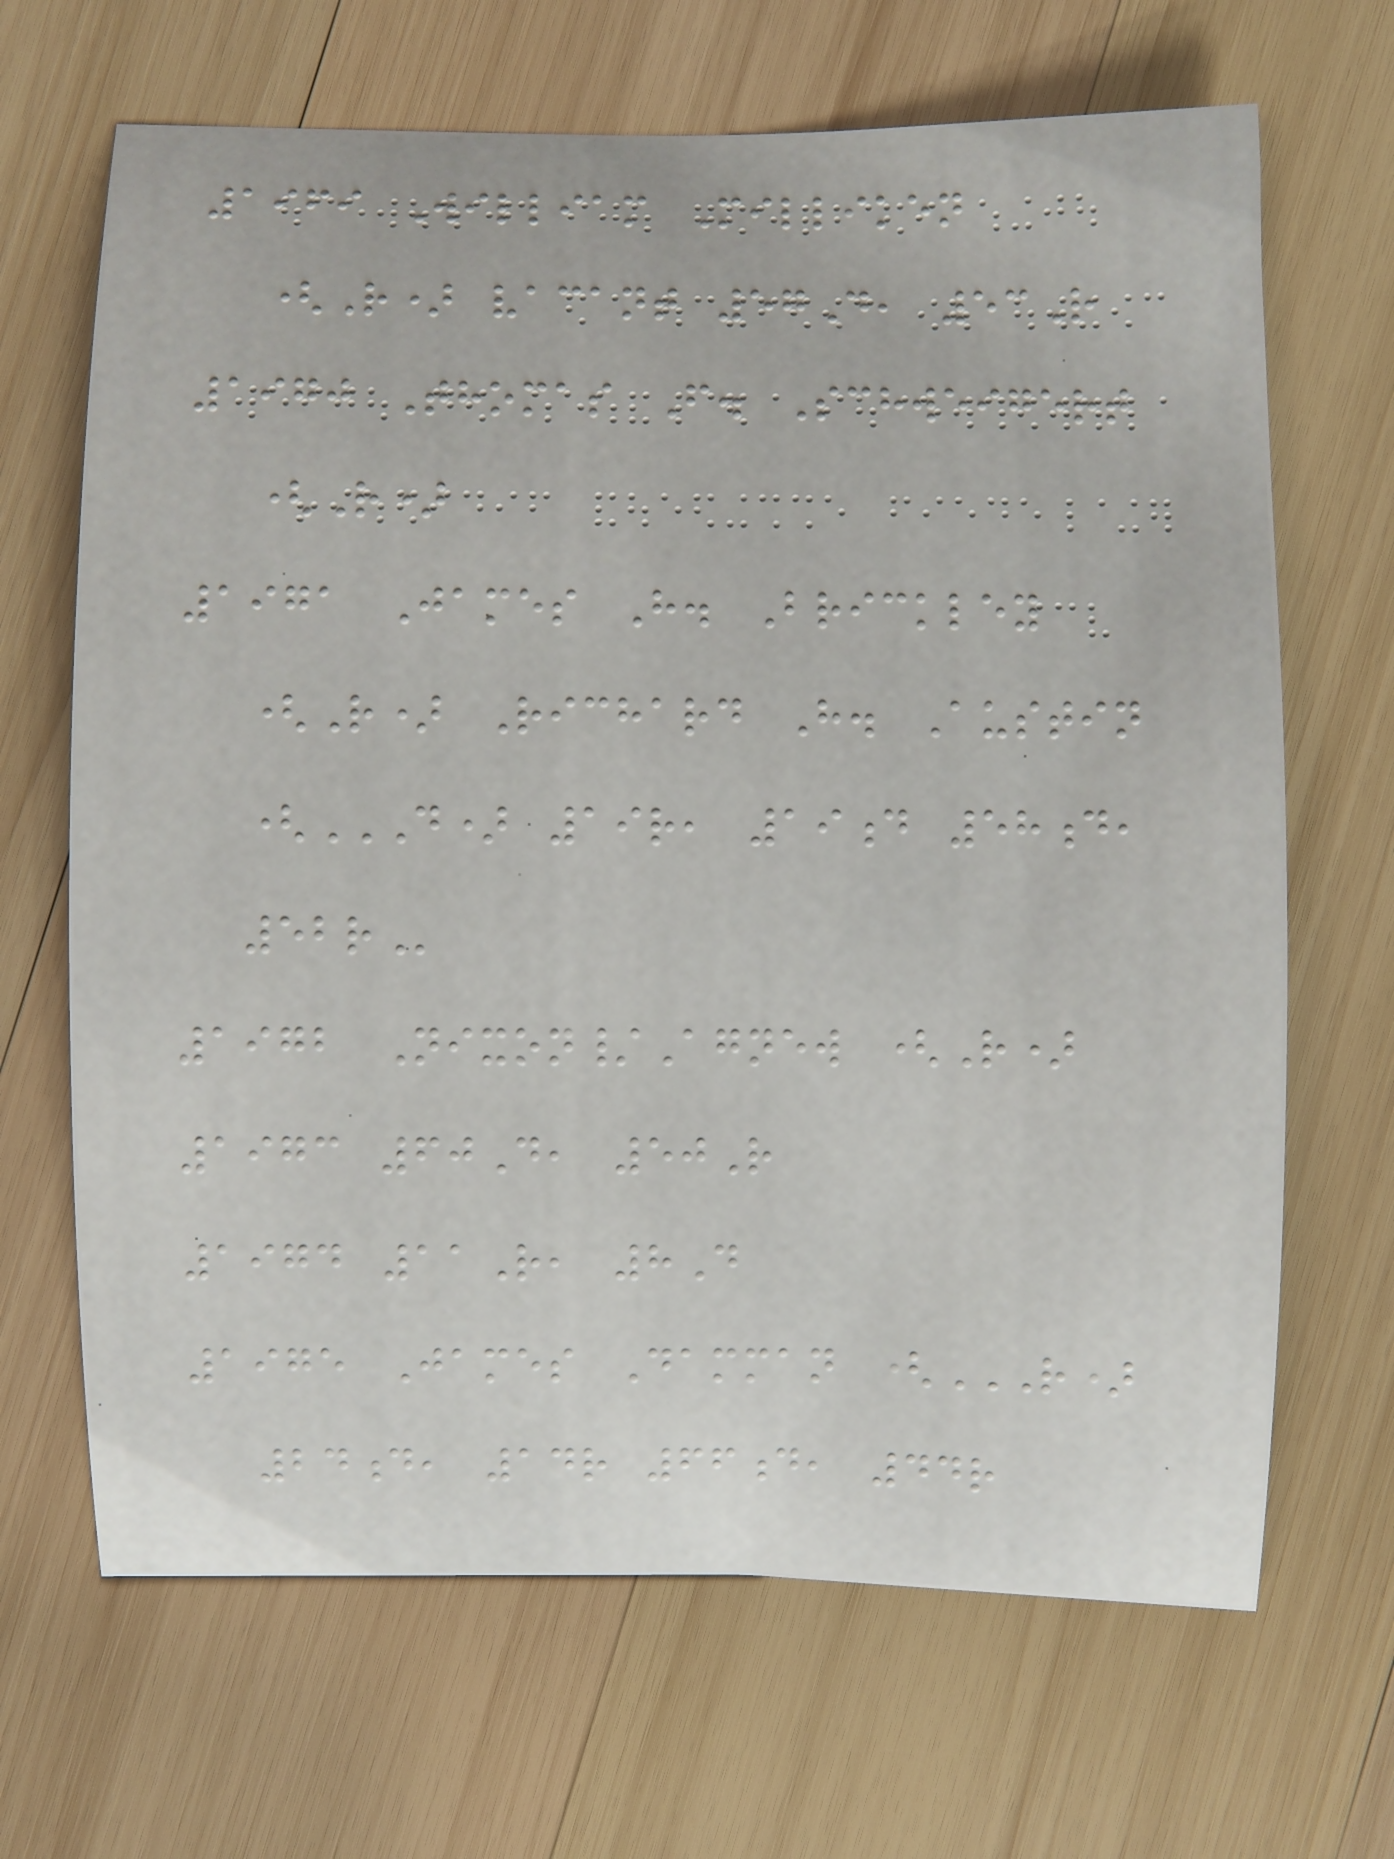1969 William Milliken
(R) vacant 57D, 53R
1970 Thomas F. Schweigert
(R)
1971 James H. Brickley
(R) Richard H. Austin
(D) 19R, 19D 58D,
52R
1972 Nixon/Agnew (R)
1973 60D, 50R
1974 11R, 8D
1975 James Damman (R)
24D, 14R 66D, 44R
